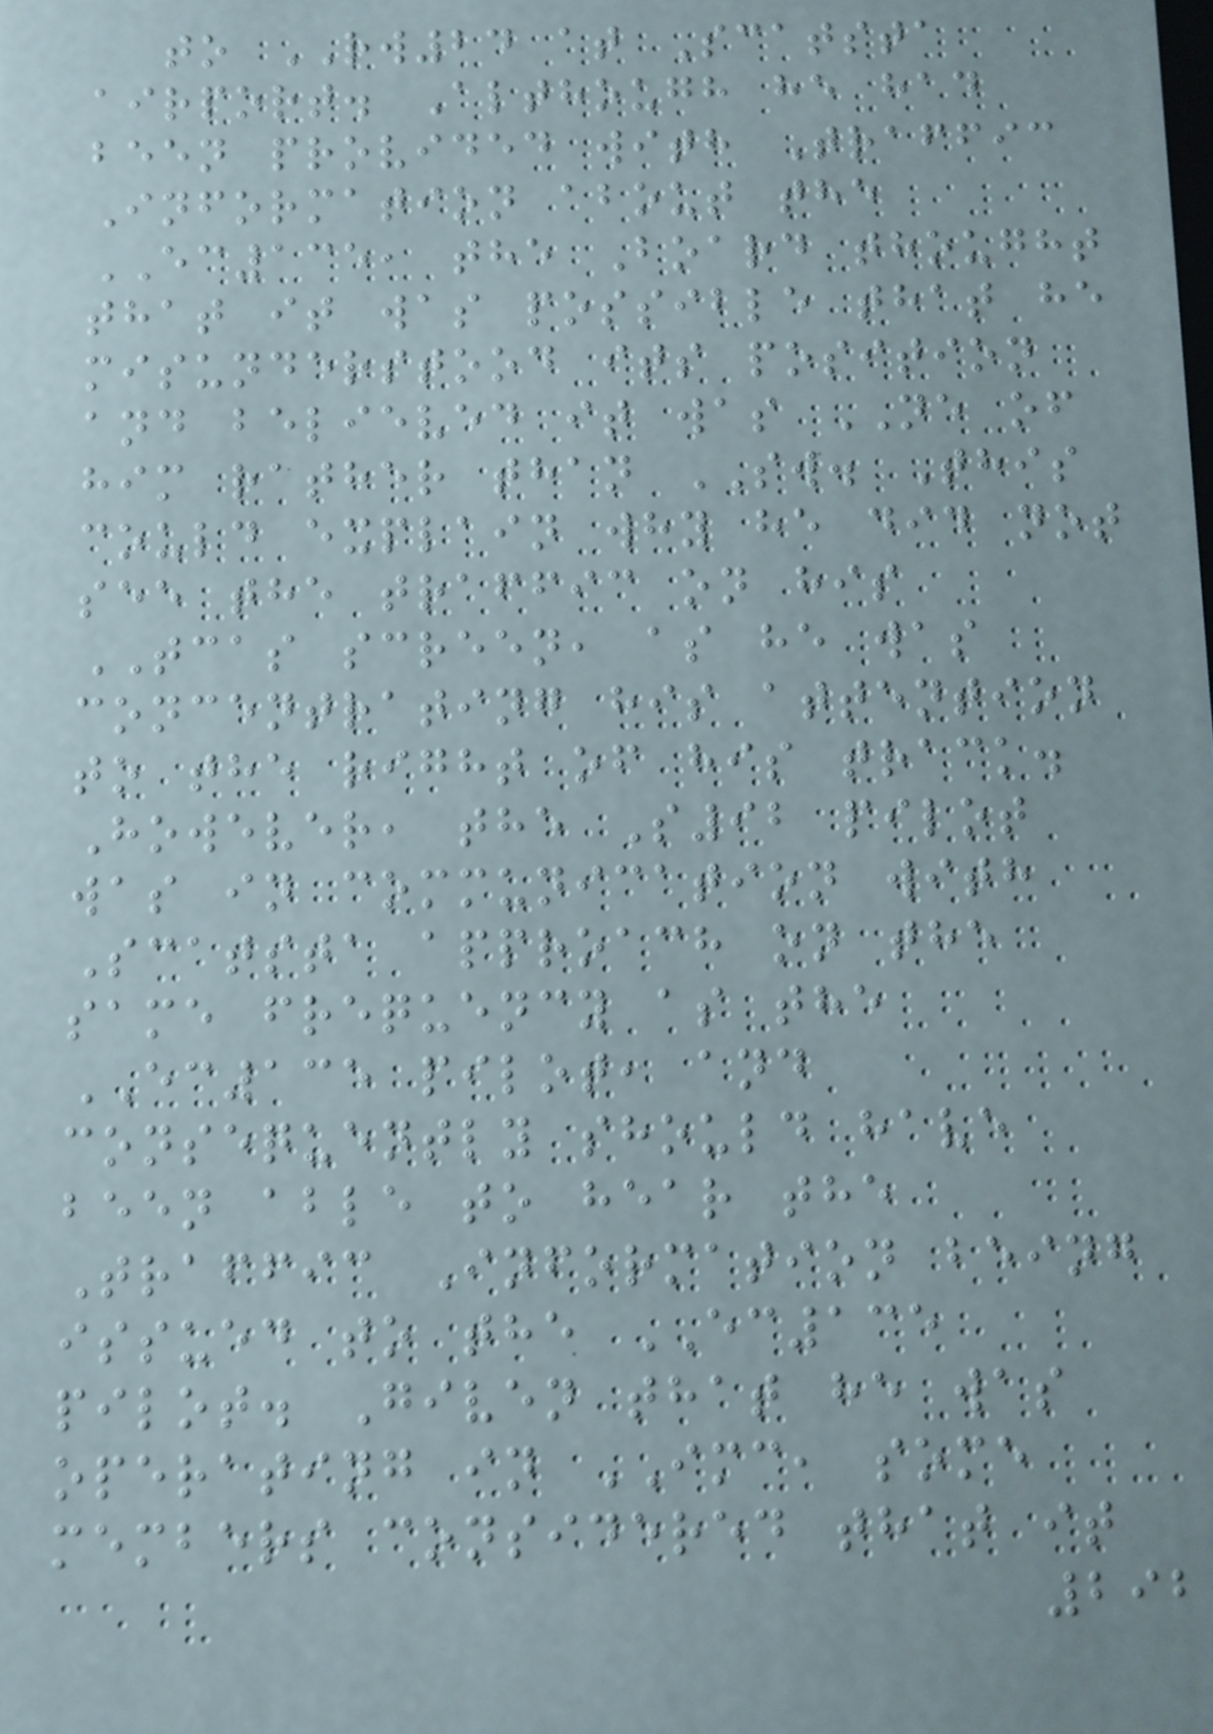to RW24 at Scatsta
airport. Although he had
been provided with Traffic
Information about the
EC135, the Board thought
that it was possible that he
misunderstood its position
and believed it was NE of
him rather than SW. This
could explain why he did not
see the traffic on his
TCAS screen, as he was
concentrating his attention
to the right of his track.
However, the S92 pilot
was in communication with
Scatsta approach on the
same frequency as the
EC135 pilot, and
consequently should have
been able to hear the
Traffic Information being
issued to the EC135
pilot. Given that he was
operating in IMC, some
members considered that it
292
